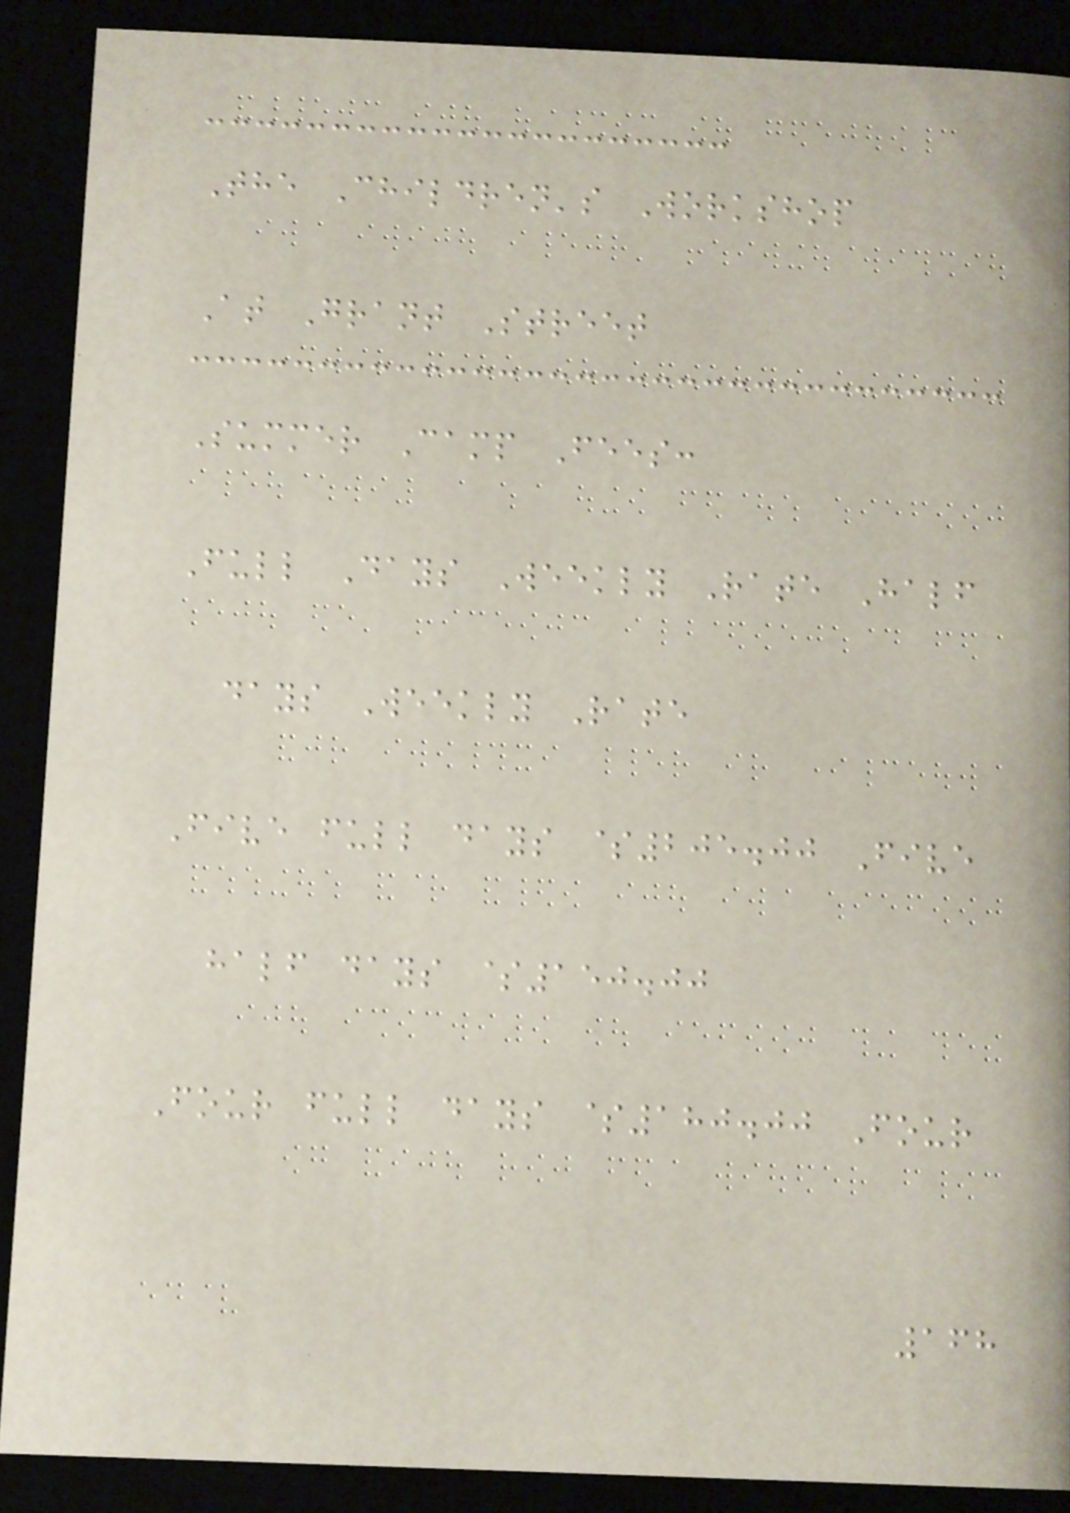The Children's Workshop
At Grant Street
Summer Camp Fees:
Full Days Weekly Rate Half
days Weekly Rate
Five full days $205.00 Five
half days $150.00
Four full days $180.00 Four
168
